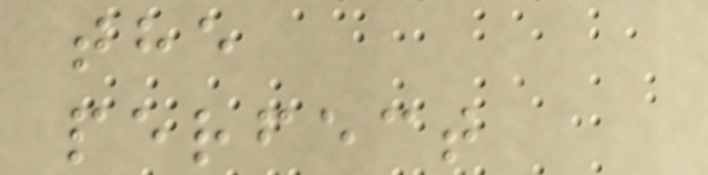the
perfect
